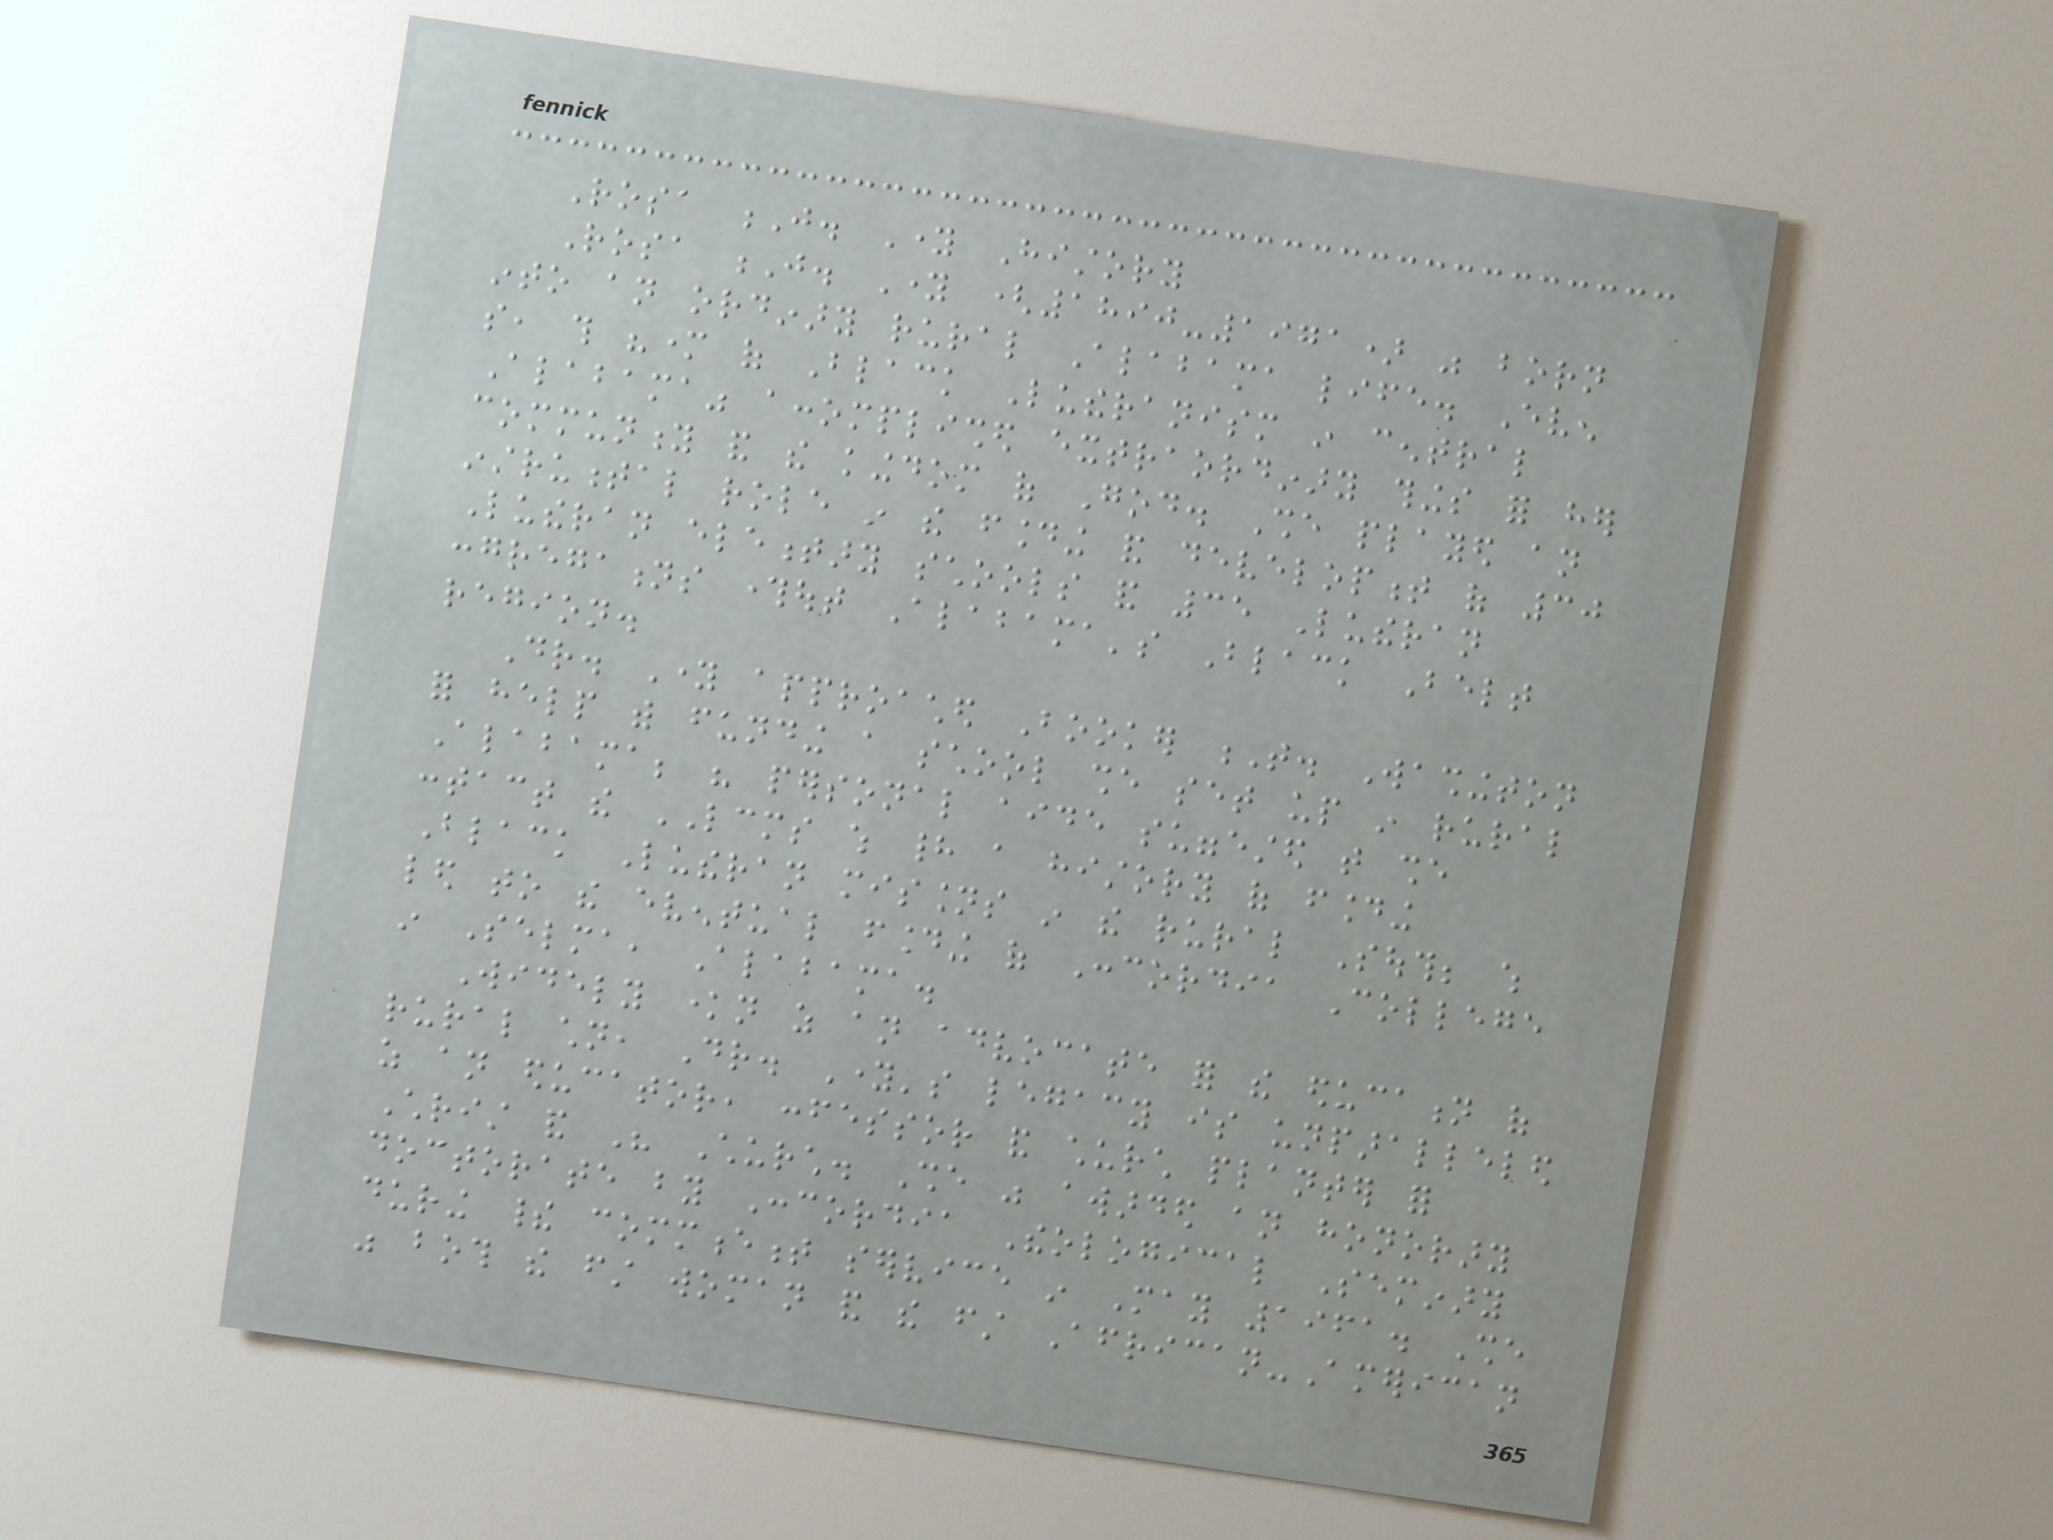Rosa J. Young History
Rosa J. Young (1890-1971) was born
into an ordinary rural Alabama life. Even
so, this "mother of Black Lutheranism in central
Alabama" accomplished extraordinary things for her
community and the kingdom of God. She played an
instrumental role in the founding and development of 30
Lutheran elementary schools and 35 Lutheran
congregations throughout Alabama's Black Belt
region.
Dr. Young approached Booker T. Washington
for help with funding a school she set up in rural
Alabama; his personal aide suggested that she
contact the LCMS which had a history of founding
Black Lutheran missions in the rural South; which
led to the eventual founding of Concordia College
in Selma, Alabama.
Widely known as an advocate for the education of
rural children, Dr. Young's legacy is unparalleled
as an educator, confessor and church planter for
Christ and His Church. She was awarded an honorary
doctorate by Concordia Theological Seminary
during their commencement service in May 1961. She
was both the first woman and the first African-American
